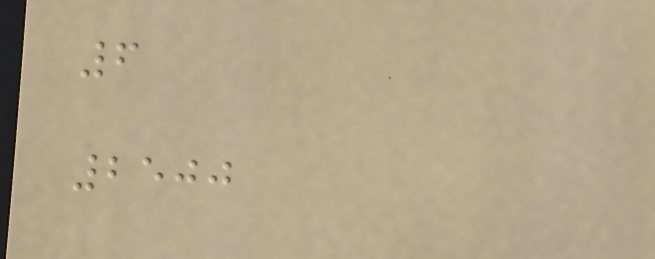6
2500
